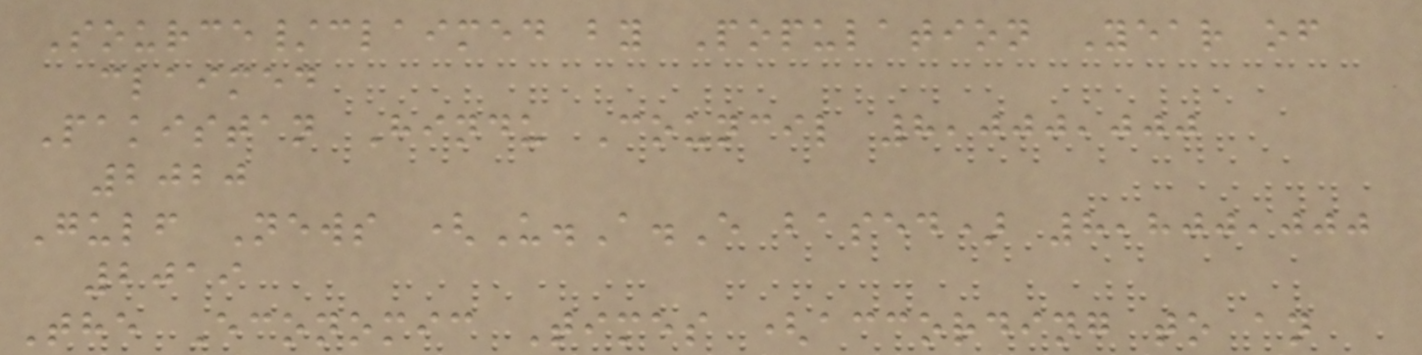Source/claimed by Population Year of
claimed
Pakistan Hindu Council 8,000,000
2020
Gulf News (U.A.E based) 8,800,000
2019
The Economic Times (according to an
